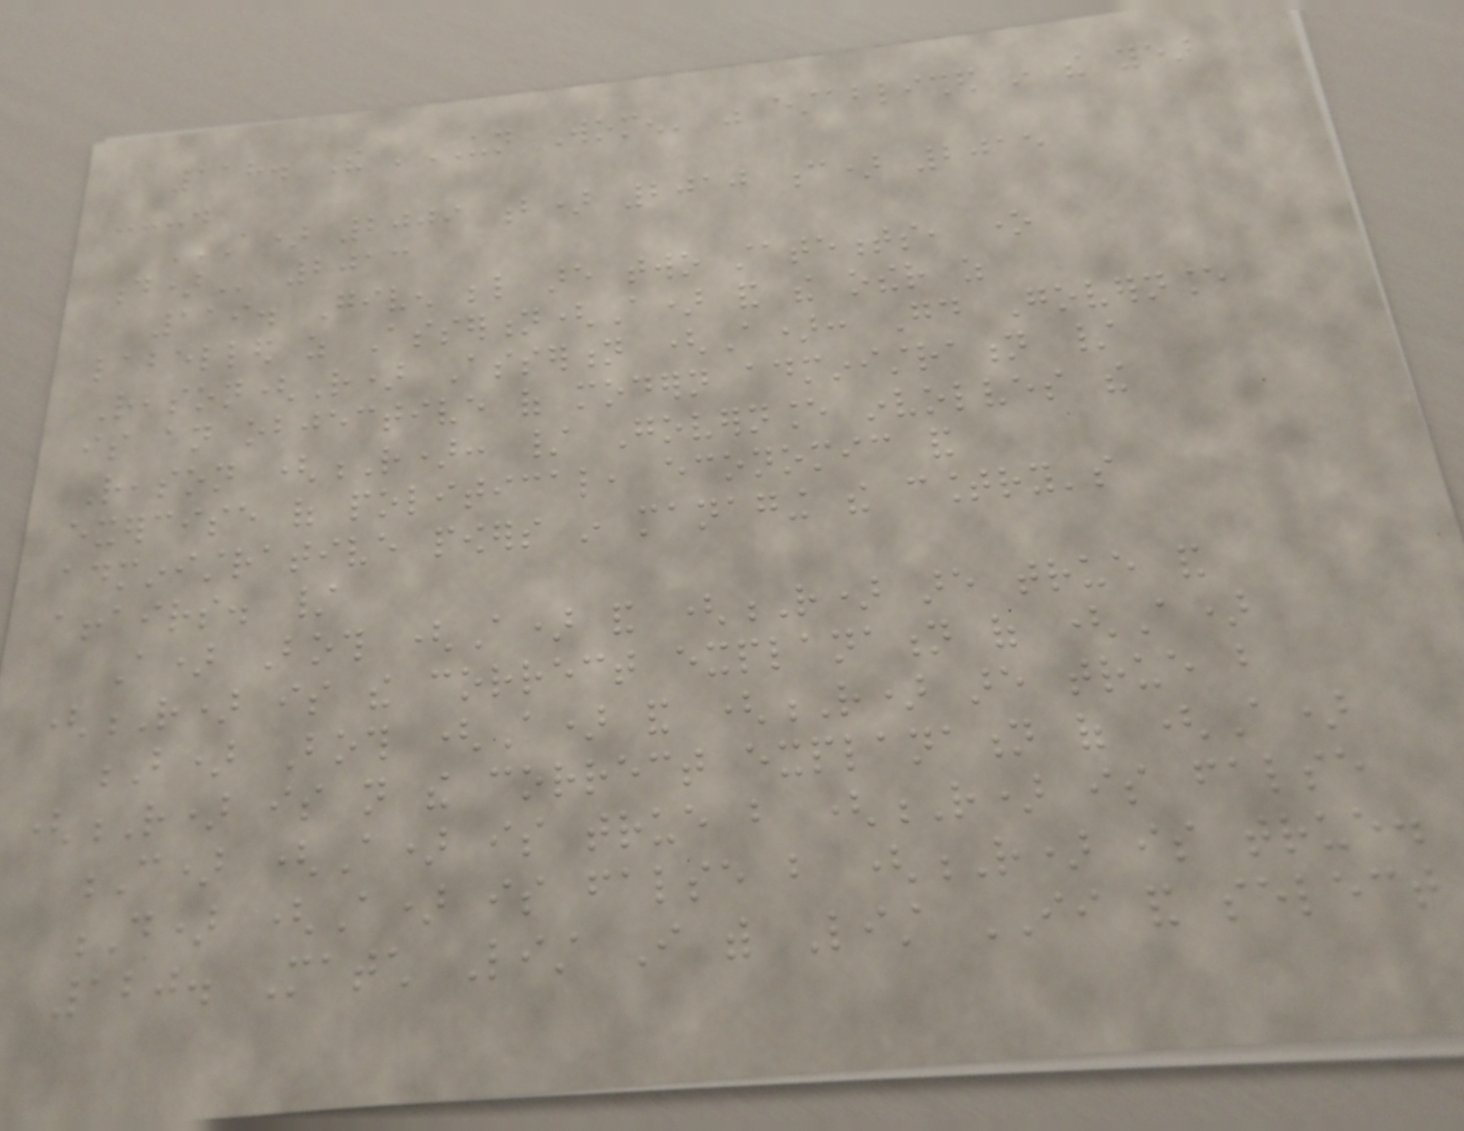118. The 'UN Women' was established in the year
---.
A) 2009 B) 2010 C) 2015
D) 2013
119. Given below are two statements, one
labelled as Assertion(A) and the other as
Reason(R) Assertion (A): Good Governance
is an objective of modern administration /
Reason (R): / Governance involves the
exercise of political, economic and
administrative powers in managing the country's
affairs. /
A) Both (A) and (R) are true and
(R) is the correct explanation of (A)
B) Both (A) and (R) are true but
(R) is not the correct explanation of (A)
C) (A) is true but (R) is false
D) (A) is false but (R) is true.
120. Match List I with List II and select
